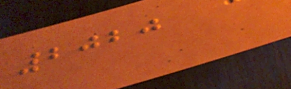2020
